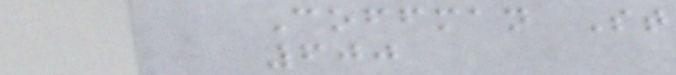Coffman St
600
